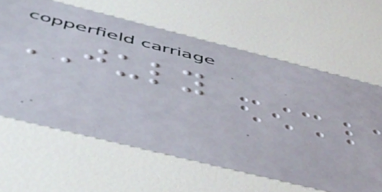JULY
